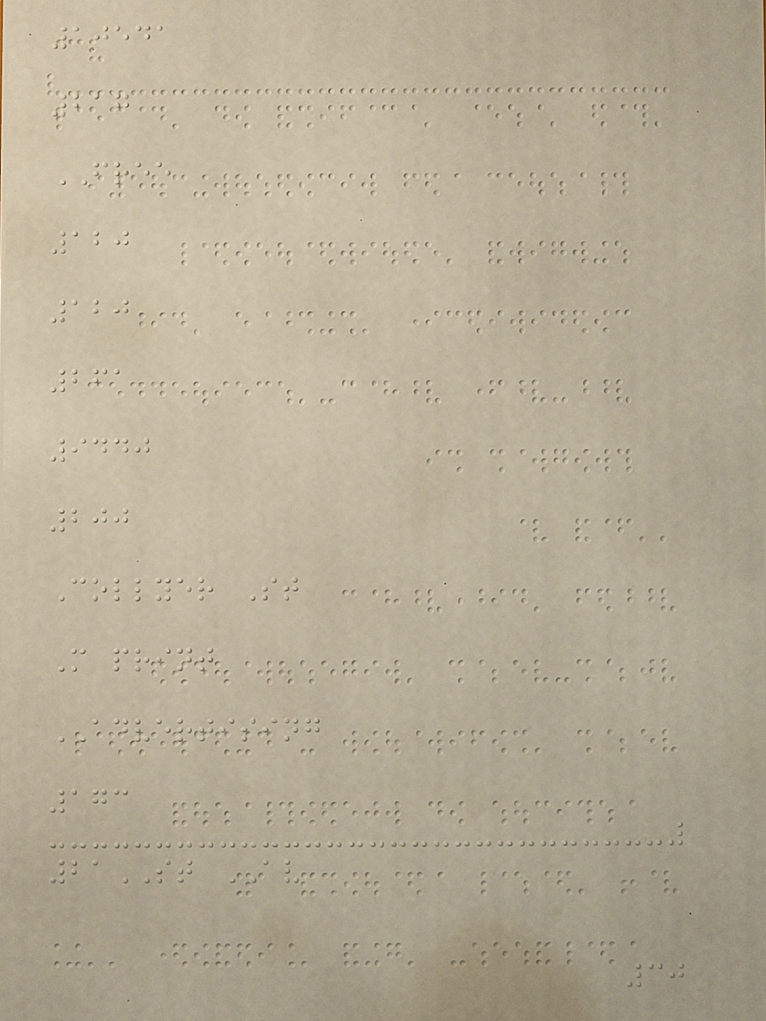10541
217
FREE
120
120
261
9440
200
Collyer St
M print
ADVERTISING
173
21ST AV
30
